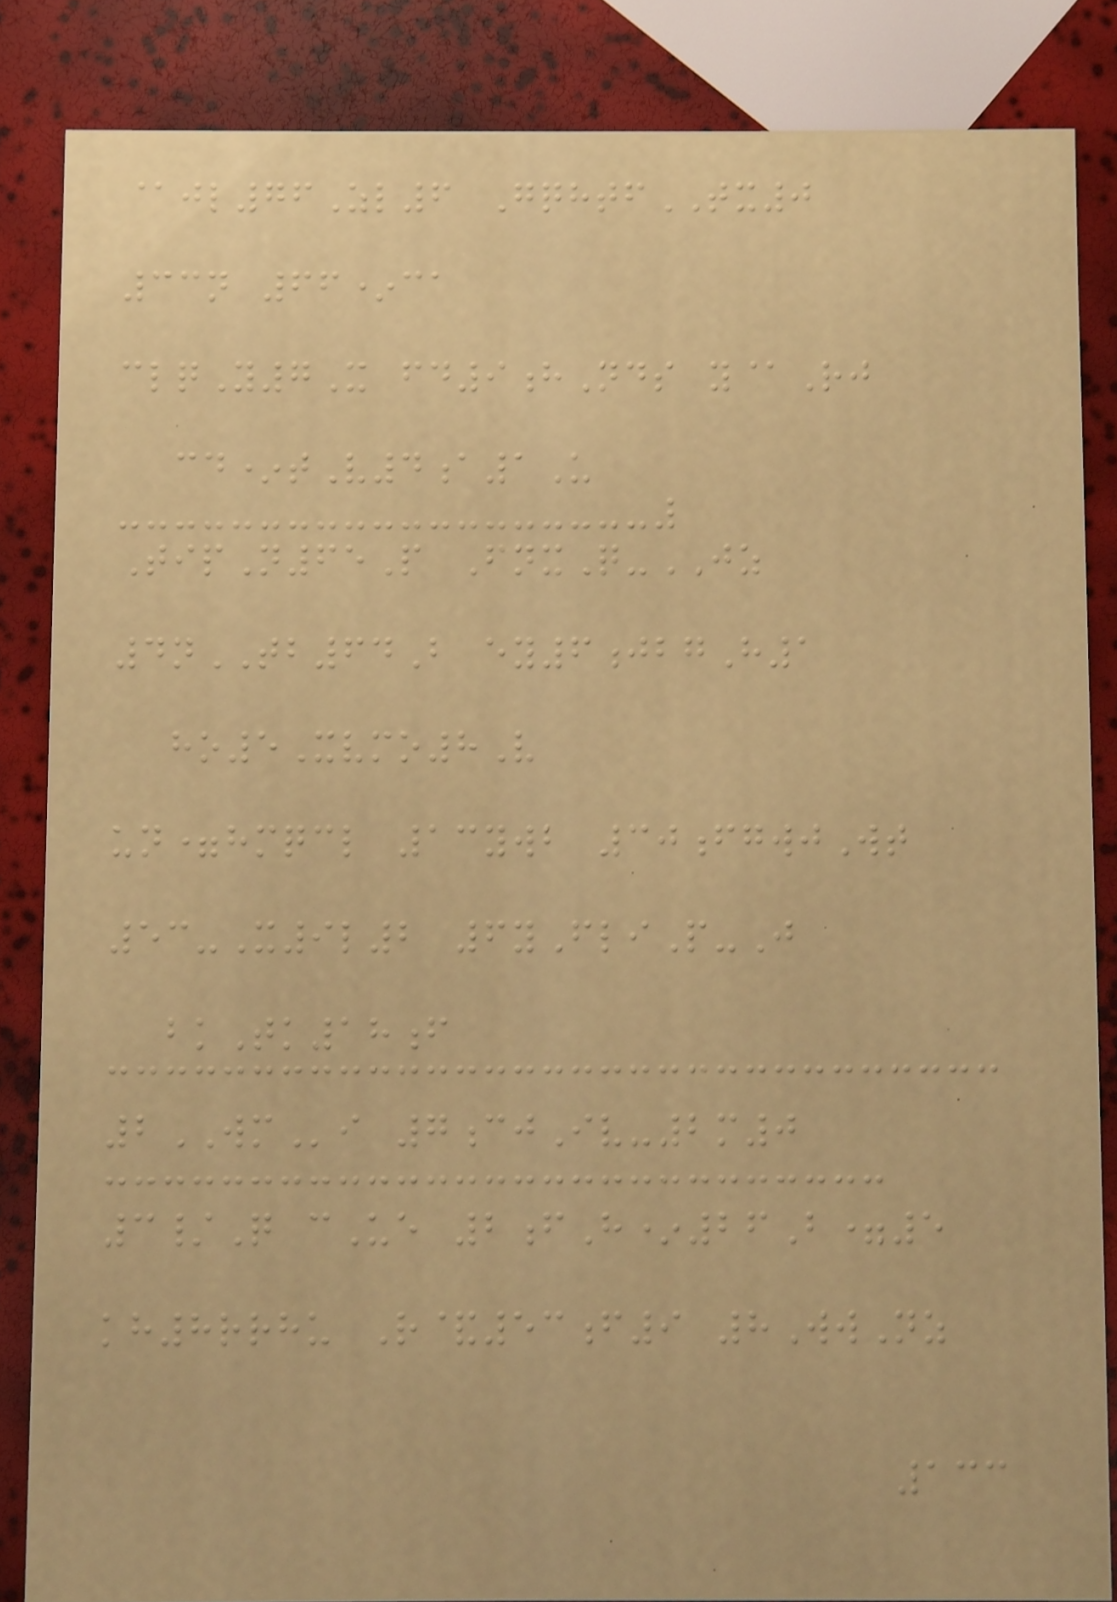@jl76Zl6 GqhtfTX0
33n 66*ca
clqY7X fd9hNds y@Rj
cd*tV4a1U
TipN65P FnxQ-JZ
4nTB64B ey6jbgH1
ho5Xvmo8V
un=hmqcl 13ywb 30fgwjWt
53-X9l2 6yFliP-J
bkTk18f
2WMi 7cjIv-2m0
3/Q cUe 2fH*26B=5
kh8rrhu R&53f9 8WwNz
133
